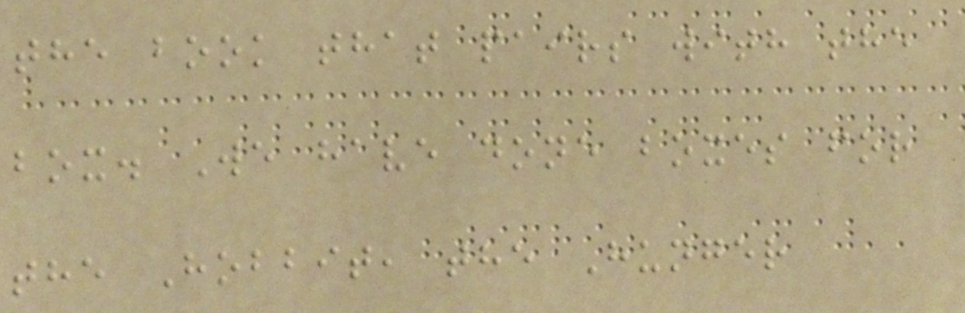the book that pairs with the
box. We have done boxes for
the Hobbit, the Hunger
